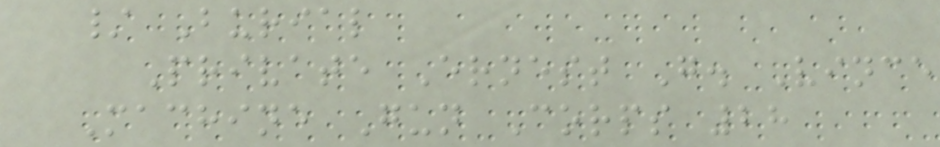/ Burial
Private Ernest G. Vince
Machine Gun Corps 28
